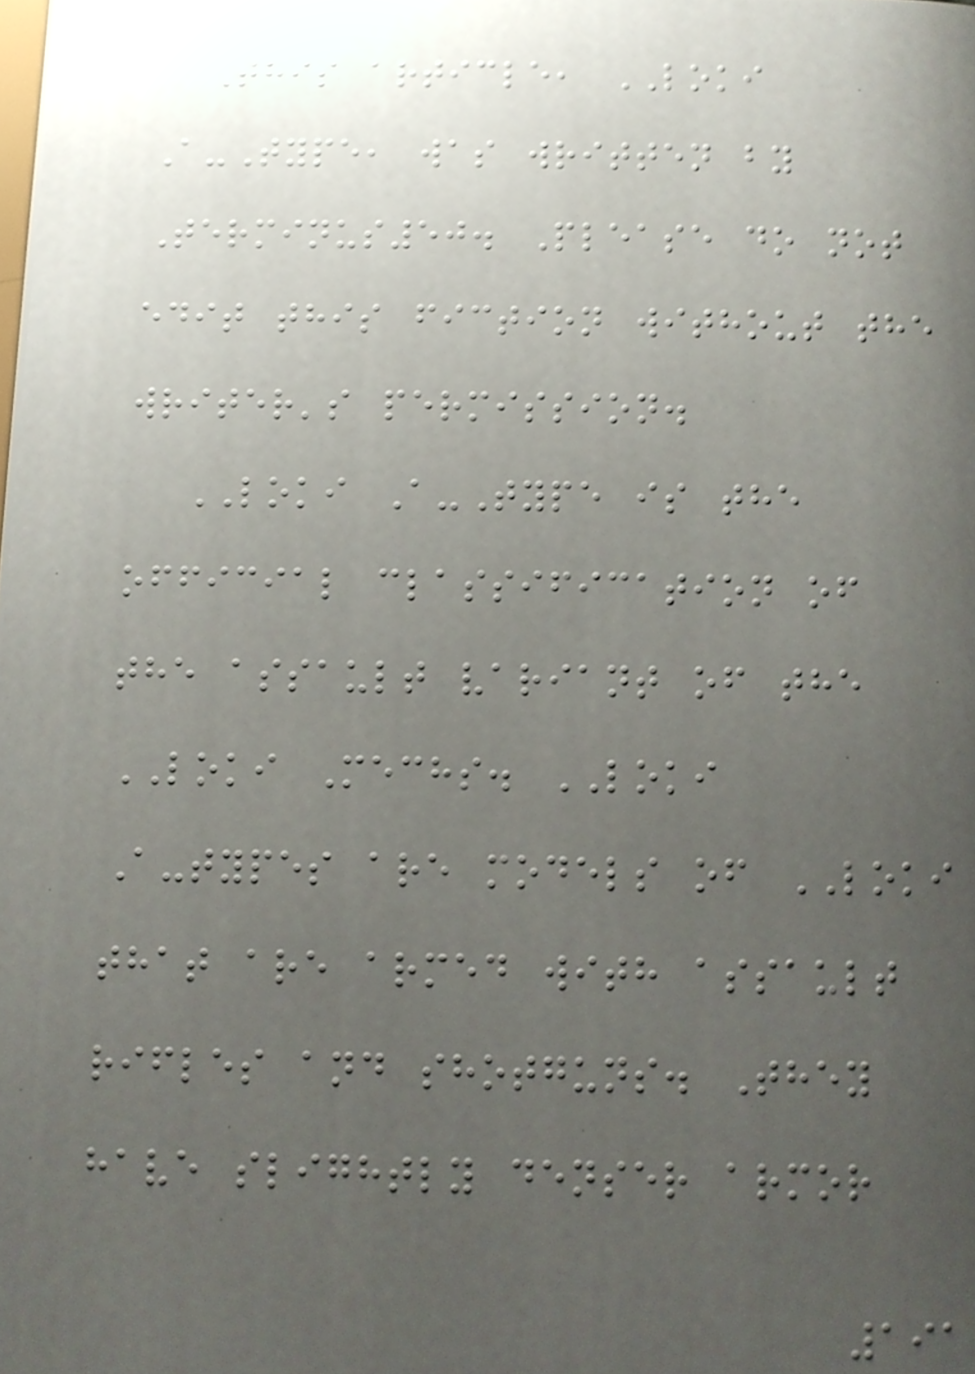This article, LOKI
A-Type, was written by
Terminus50. Please do not
edit this fiction without the
writer's permission.
LOKI A-Type is the
official classification of
the assault variant of the
LOKI Mechs. LOKI
A-types are models of LOKI
that are armed with assault
rifles and shotguns. They
have slightly denser armor
191
